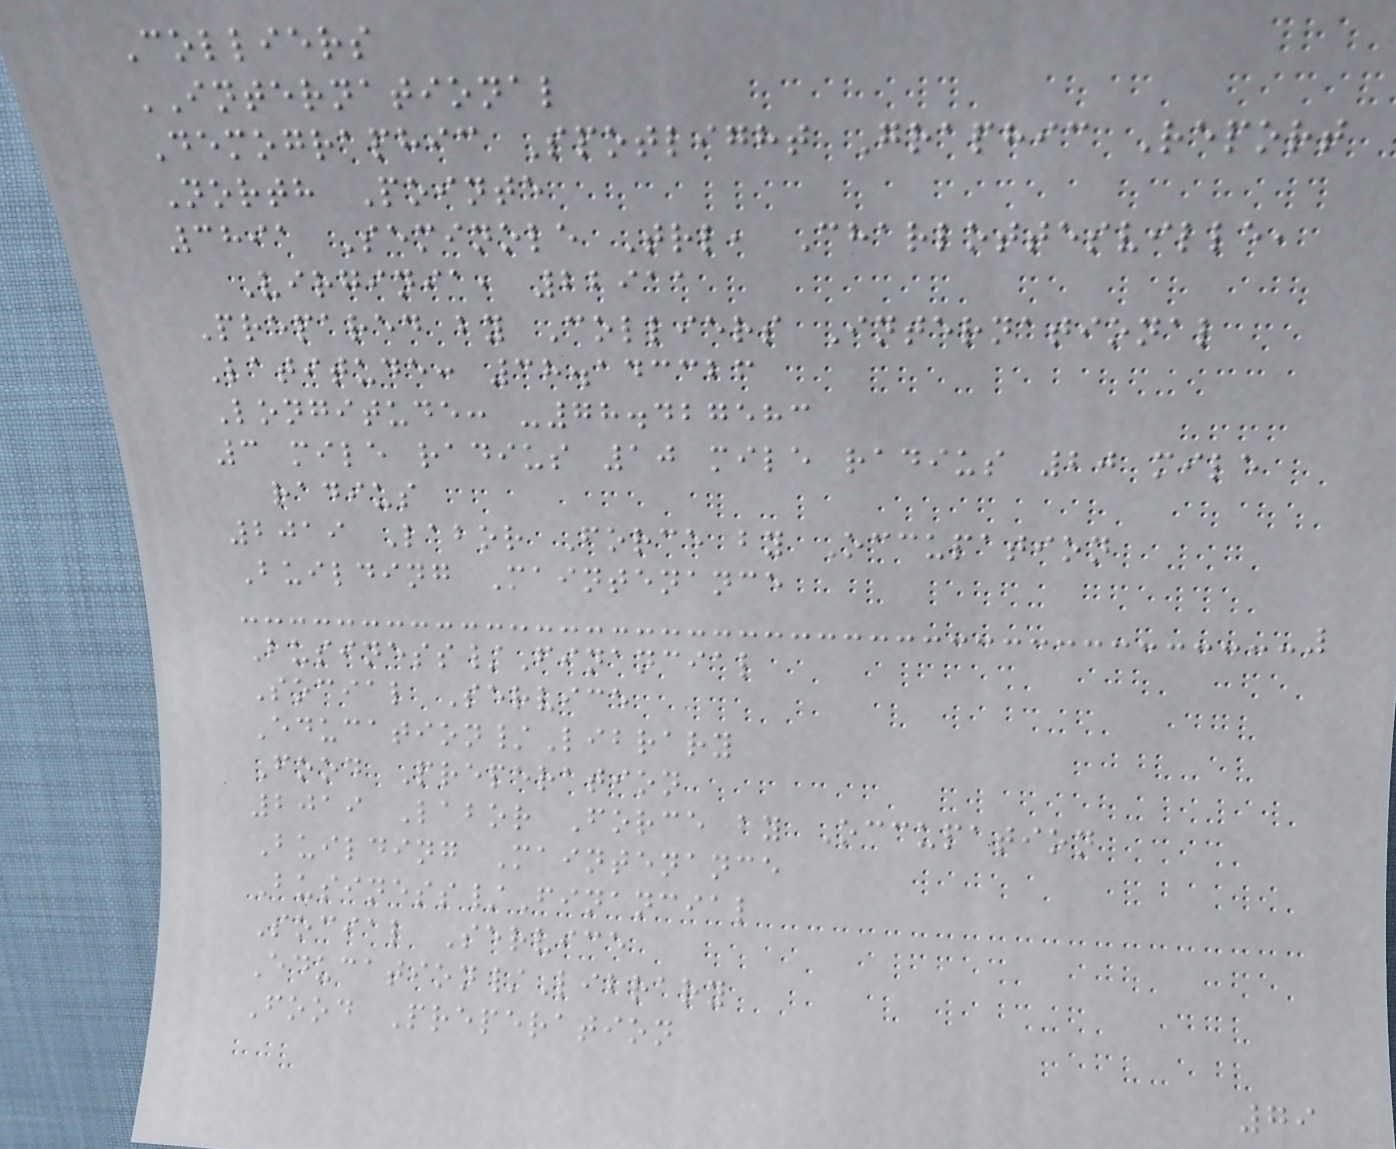Colliers
INTERNATIONAL
Demographic Spotlight Graphic Report
North Pointe
3891 Seminole Trl, Charlottesville,
Virginia, 22911
Prepared by Colliers International
Latitude: 38.143326
Longitude: -78.427583
3 mile radius 10 mile radius 20 mile
radius
2019 Labor Force by Occupation
Building Maintenance
Business/Financial
Social Service
Education/Library
Food Preperation
2019 Labor Force by Occupation
Building Maintenance
Business/Financial
Social Service
Education/Library
Food Preperation
79
